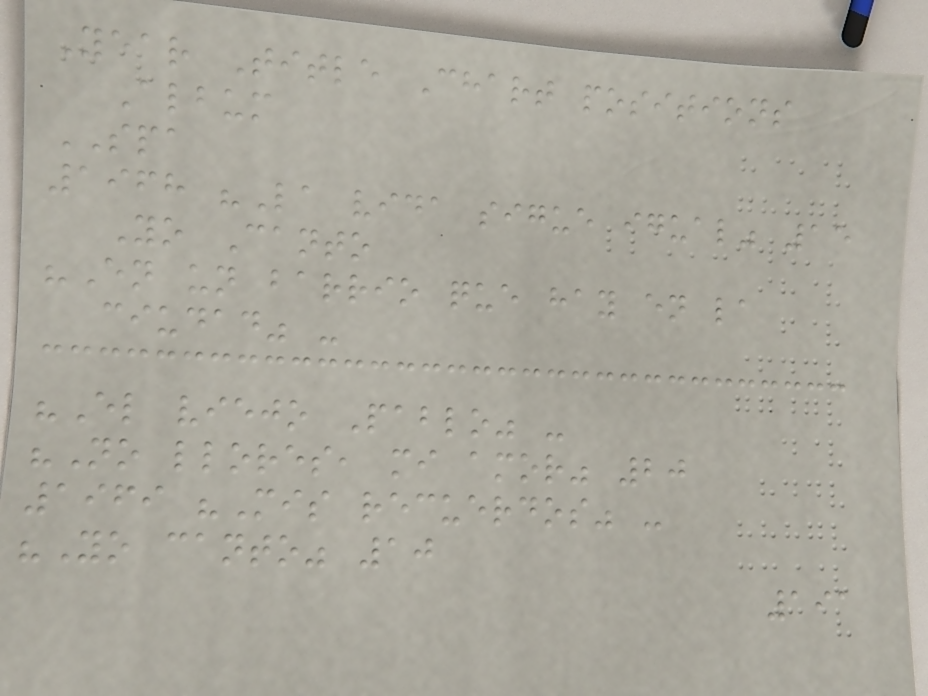Year Title Chart positions
Album
SPA
1968 "La vida sigue igual" 15
Yo Canto
"En un barrio que hay en la
ciudad" -
"El viejo Pablo" -
"No llores, mi amor" 20
1969 "Mis recuerdos" -
"Yo canto" 10
191
